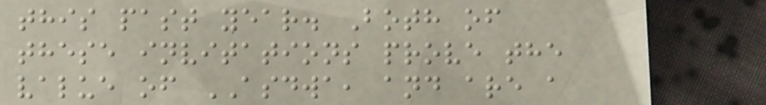this past year. Both of
these invitations prove the
value of ASDWA, and are a
